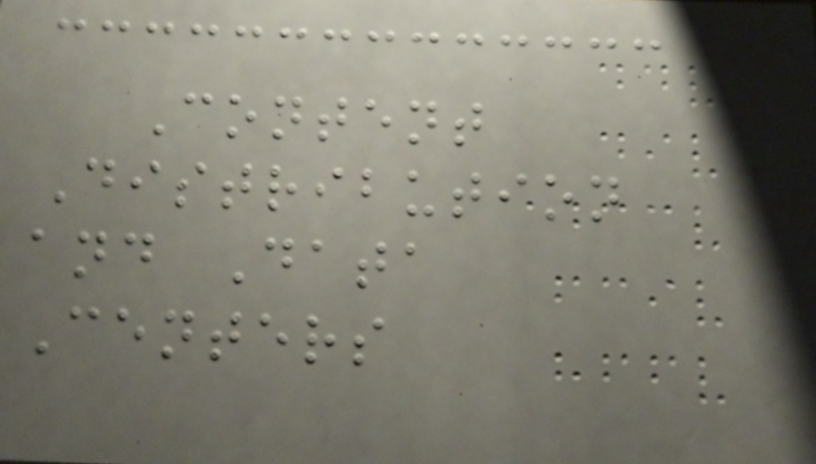Content
Distribution
and Data
Centers
